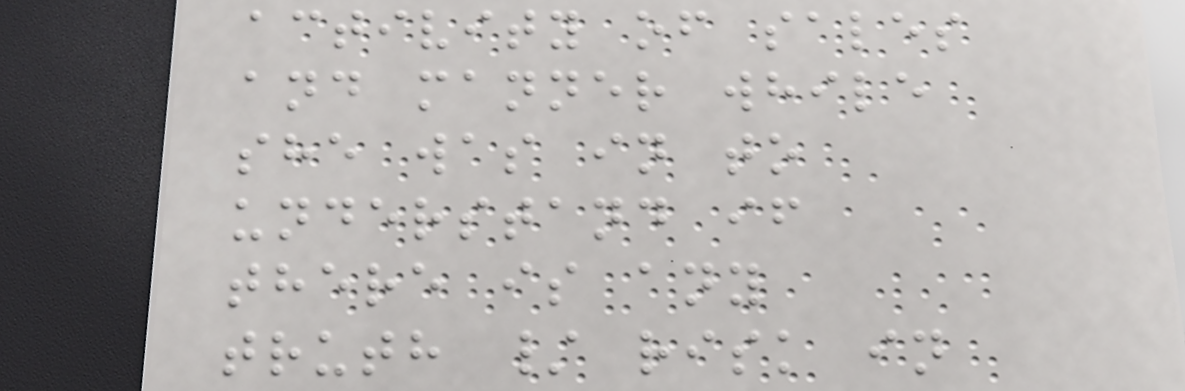activity of sales
and manner while
she was in to
understand if
there is any
truth / risk in
